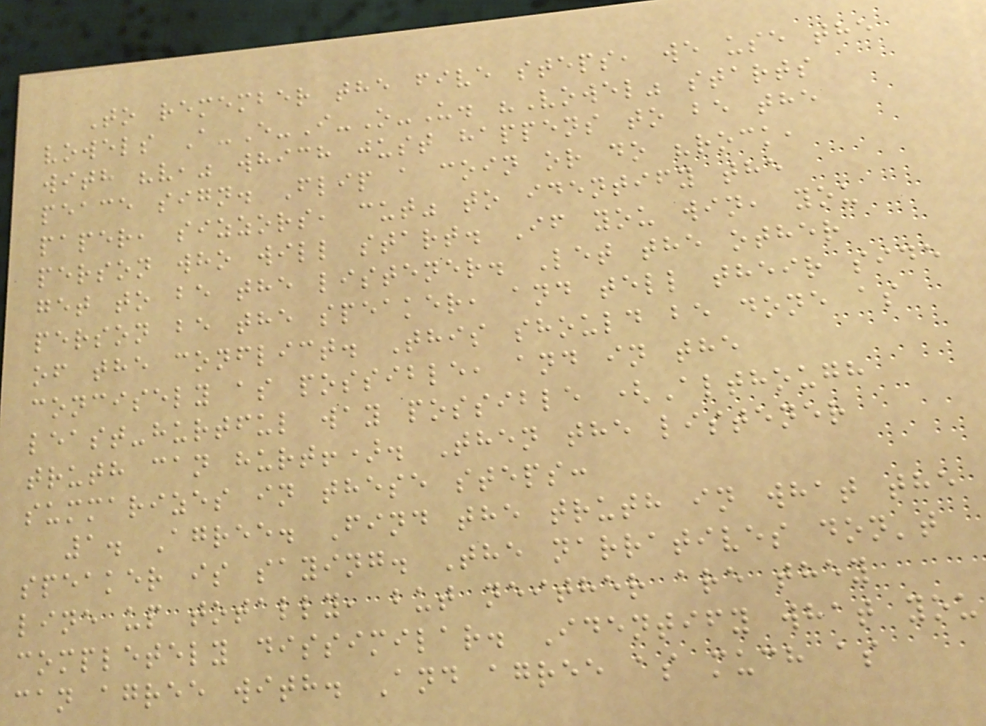To remember the five steps, we use the
vowels A-E-I-O-U. "Vowel" starts
with "v," which just happens to be the
peace sign. Flip a coin or do "rock,
paper, sizzors, cut" to identify the
person who will start. If you win, you
get to be the listener. Let the other
person be the speaker, and tell their side
of the conflict. This should be done as
concisely as possible, and in the
least-hurtful way possible (Although
truth can hurt!). Then the listener
summarizes in these steps:
1. Agree. Find the truth in what the
speaker is saying. The narratives don't
line up totally, but neither are they
completely dissimilar. Identify what you
can agree with. And agree as much as
